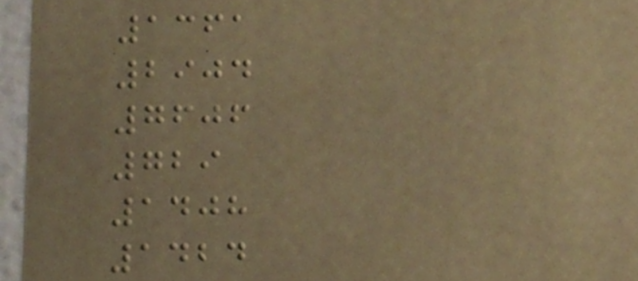1361
2904
7606
729
1408
1424
